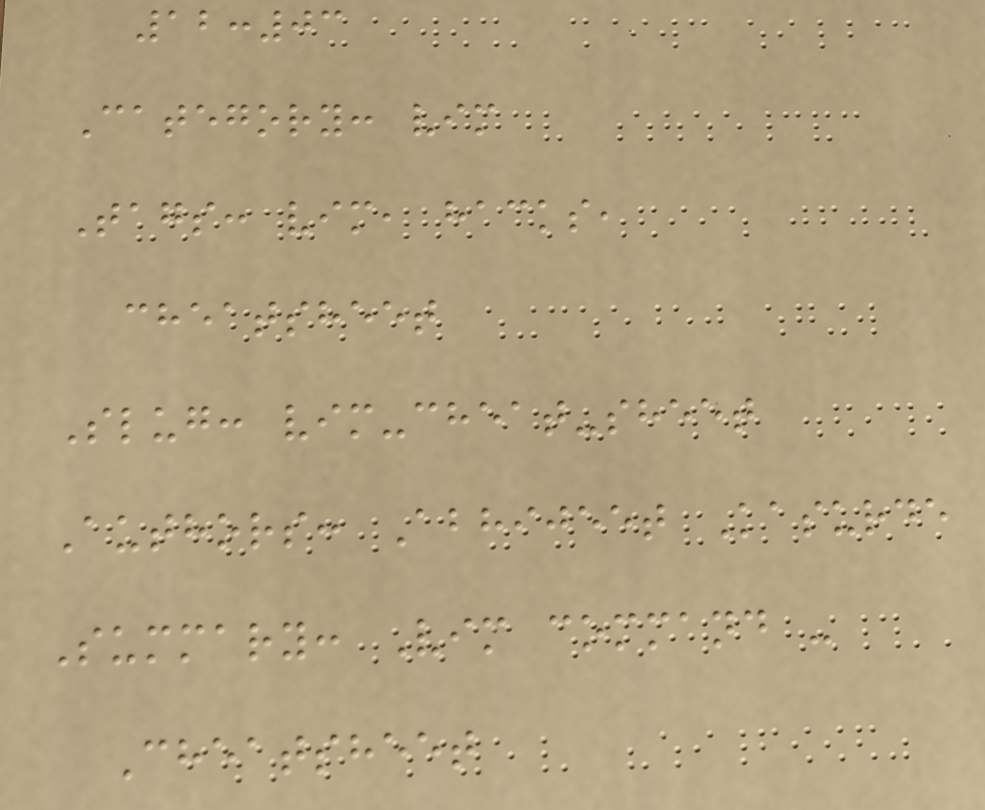12:03
Category: vim
Tags: vim, hacks,
cheatsheet
Slug: vim-cheat-sheet
Authors: Abhijeet Kasurde
Summary: Vim command -
Cheatsheet
